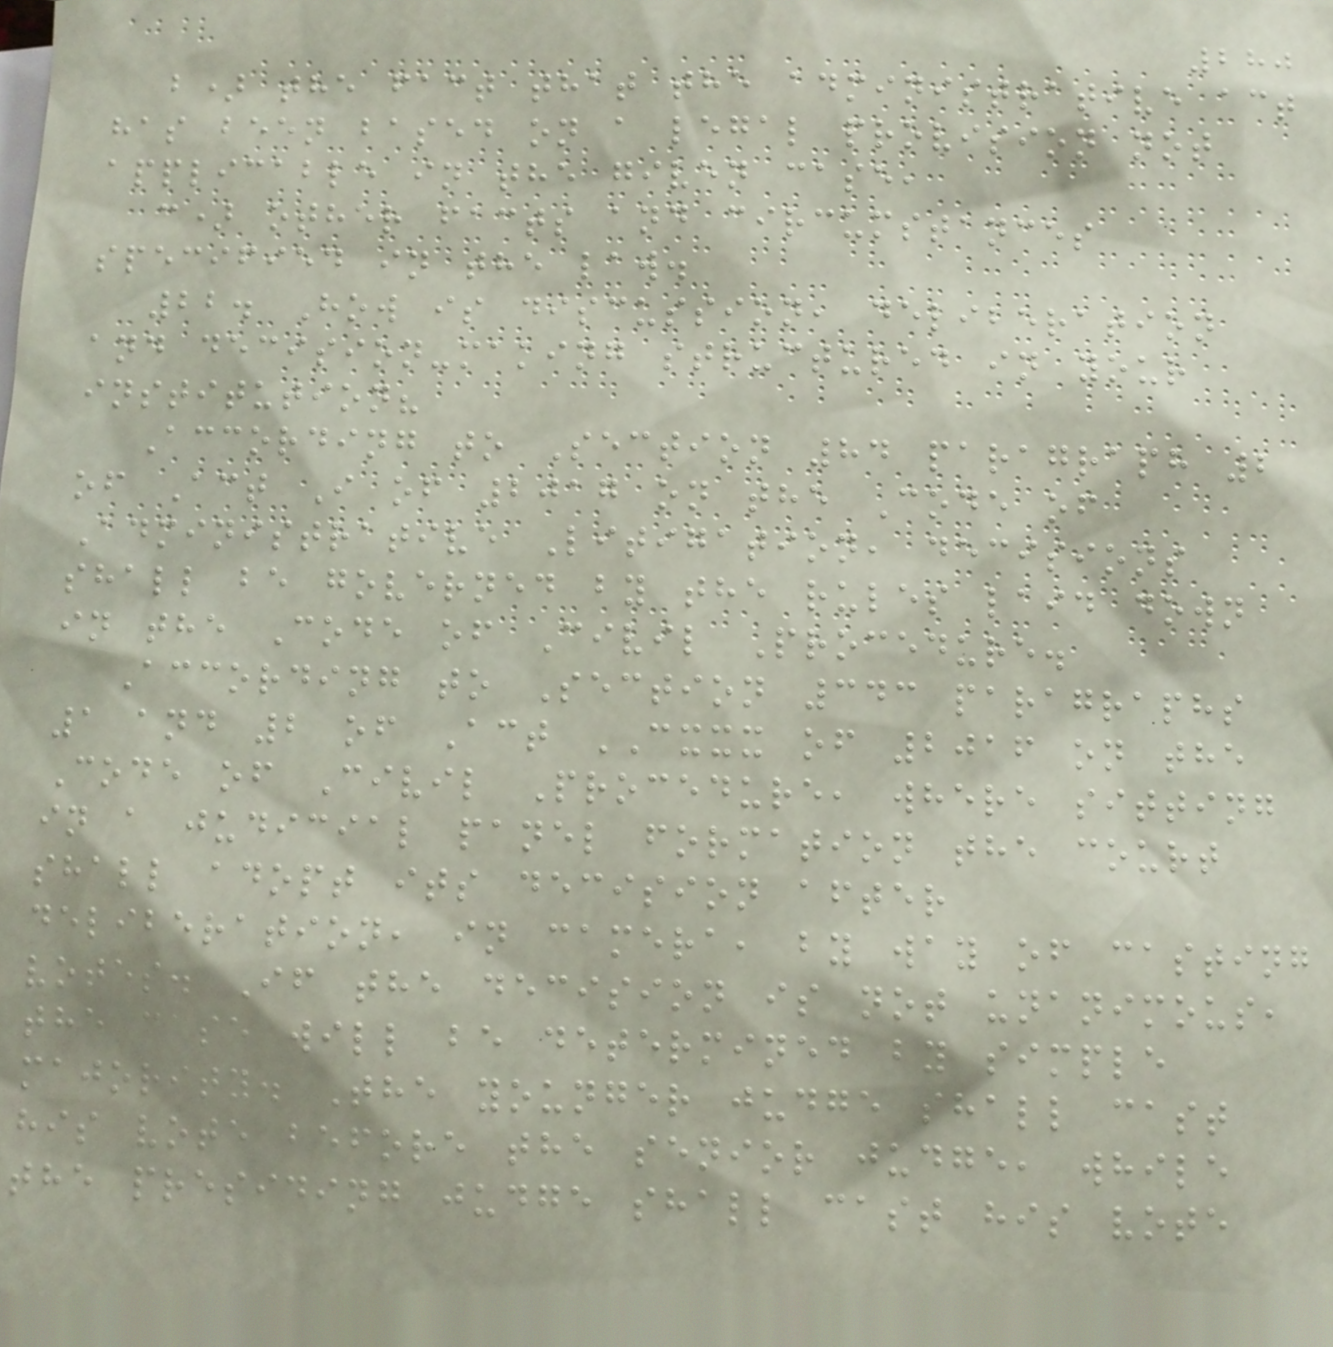280
b) the fact that the administrative act
has been based on a legal provision not
applicable in the given case,
c) other facts and circumstances
specified in the law.
22. How is discussion, deliberation
and decision-making structured in your
institution?
According to Section 84 paragraph 2
of Act I of 2017 on the Code of
Administrative Litigation, decisions
shall be governed by the rules laid down
in the Code of Civil Procedure.
According to Section 343 paragraphs
1 and 2 of Act CXXX of 2016 on the
Code of Civil Procedure, where sitting
in a judicial panel formation the court
shall adopt its decision after
deliberation, in camera, by way of casting
votes. If the decision is not unanimous,
the case will be determined by simple
majority. The younger judge shall cast
his vote before the senior judge, while
the presiding judge shall cast his vote
